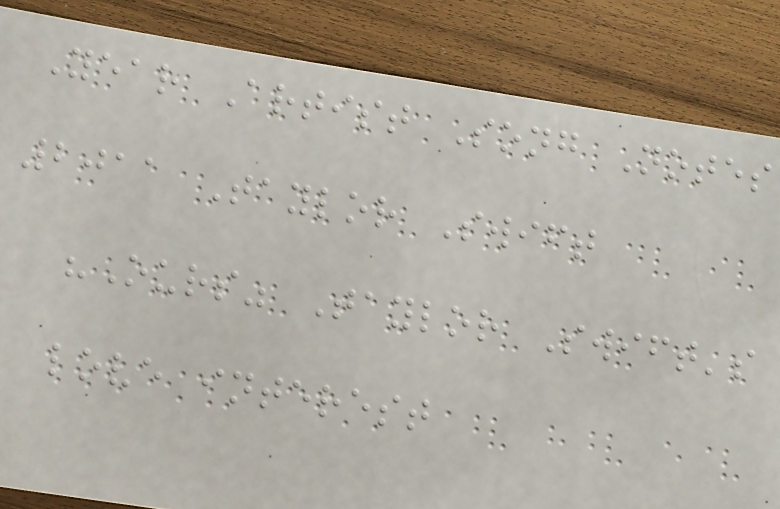Year Artist Song Notes
2011 Taylor Swift
"Ours" Taylor Swift's
love interest
